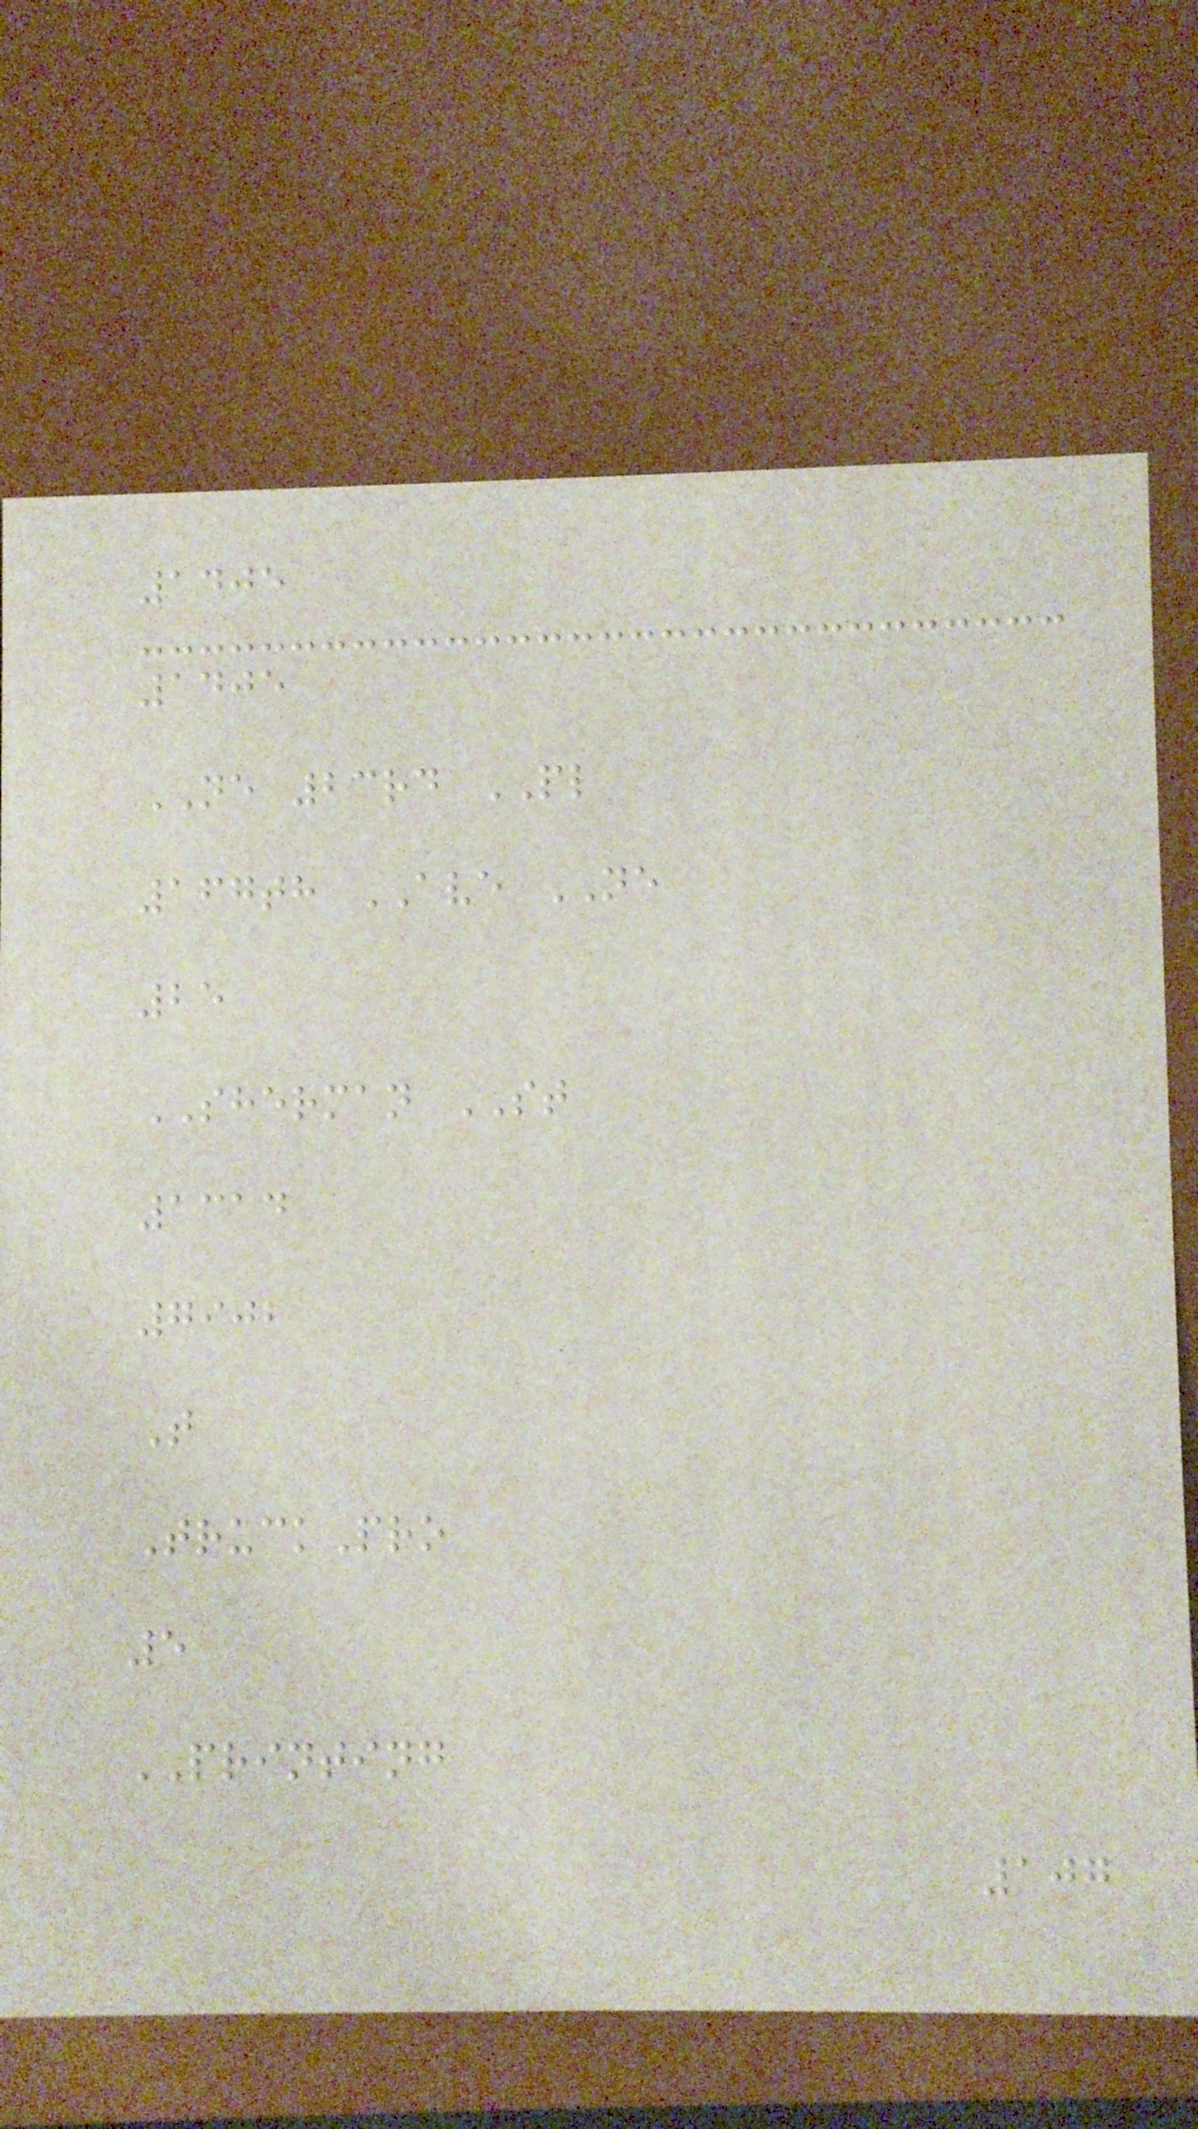1405
1405
NE 23rd PL
167th AVE NE
25
SHERMAN ST
1314
7902
T
TruckPro
5
PRINTING
107
